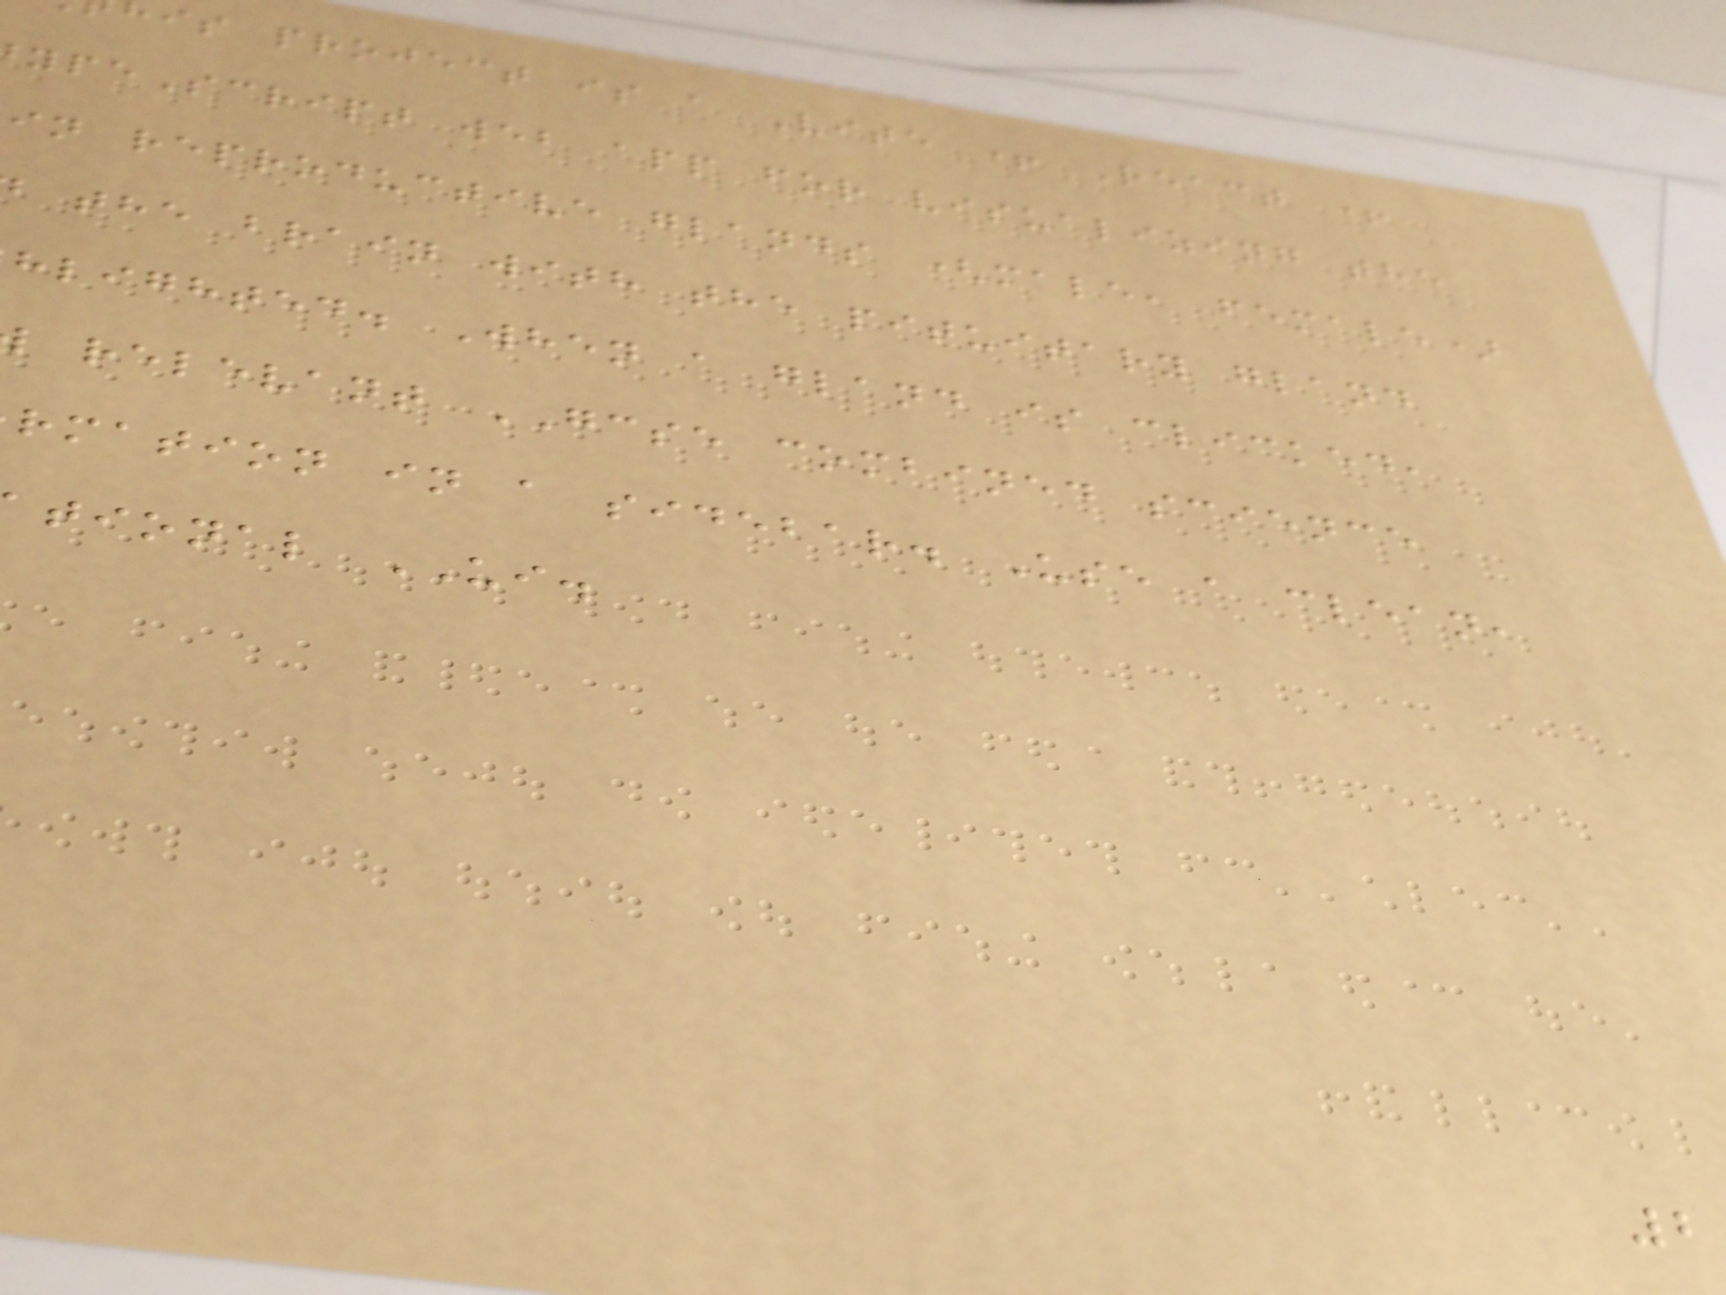is project is a Vite + React +
ypeScript web app for visualizing the
in reproductive glands (male, female)
the brain with the pituitary gland
hlighted. When a gland is clicked,
relevant GCSE combined science
rmation in a sidebar. Use a clean,
tional UI.
